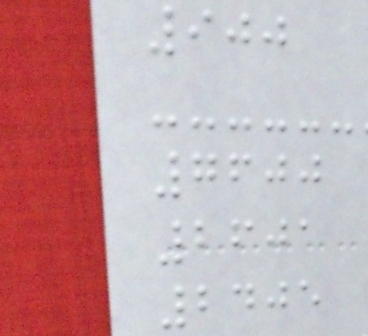900
7600
2601
2405
